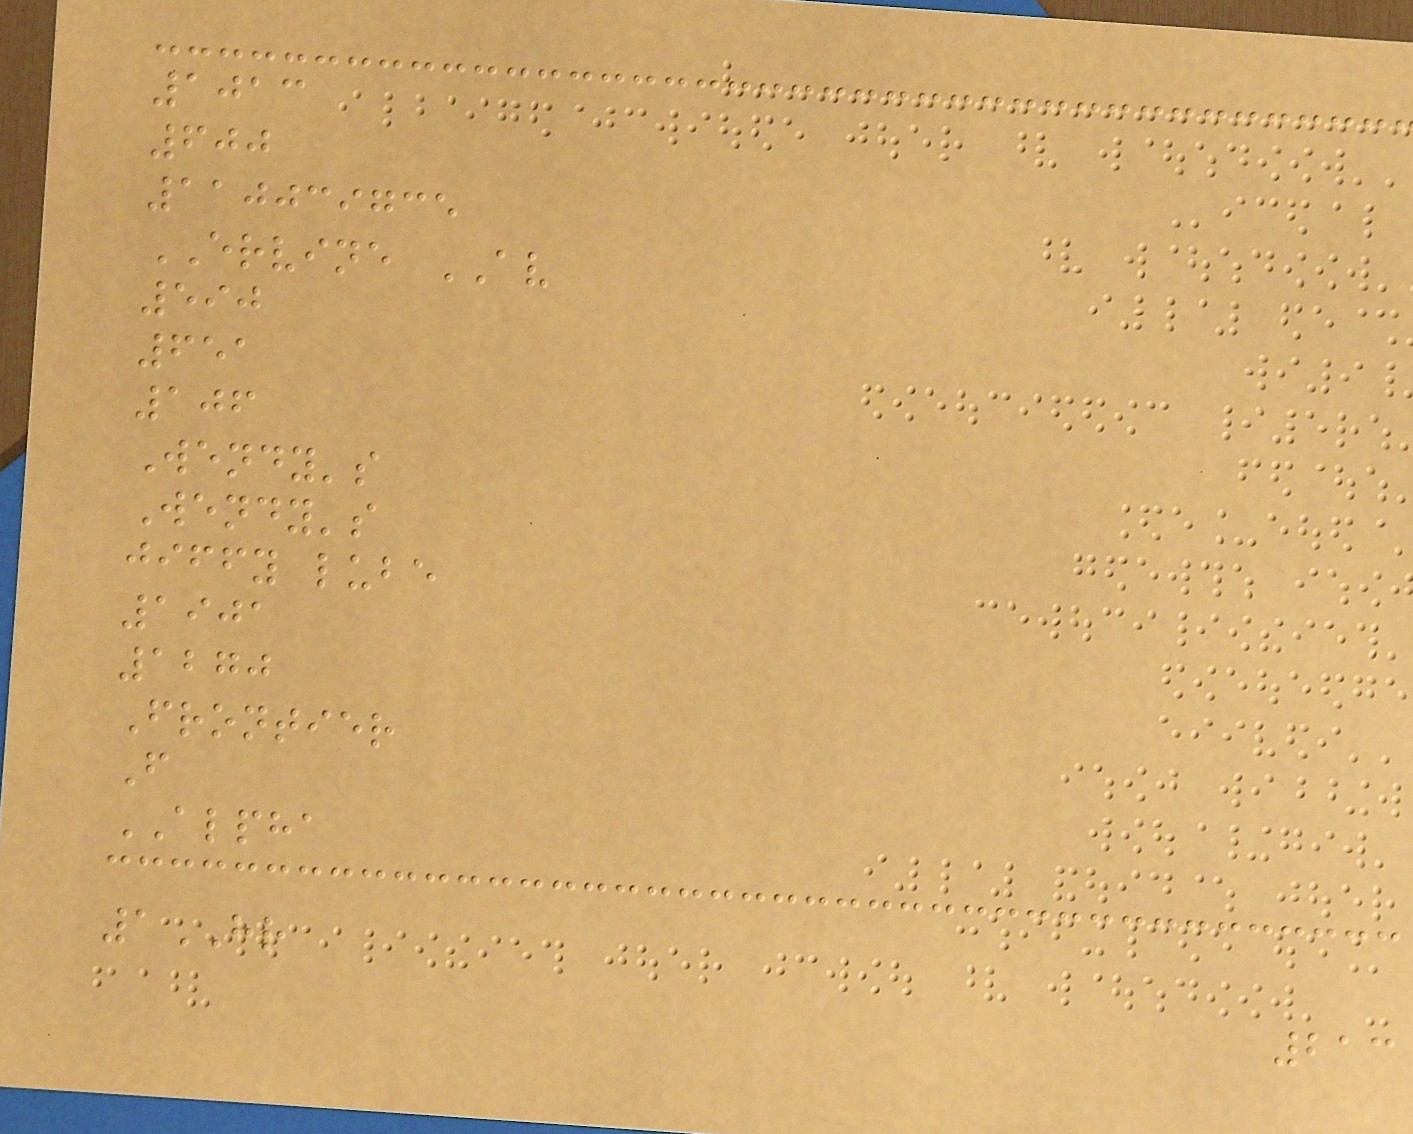1013
600
110039735
ERVINE AV
590
651
106
Wendy's
Wendy's
jiffy lube
1901
1270
Frontier
F
ALPHA
1HR
213
